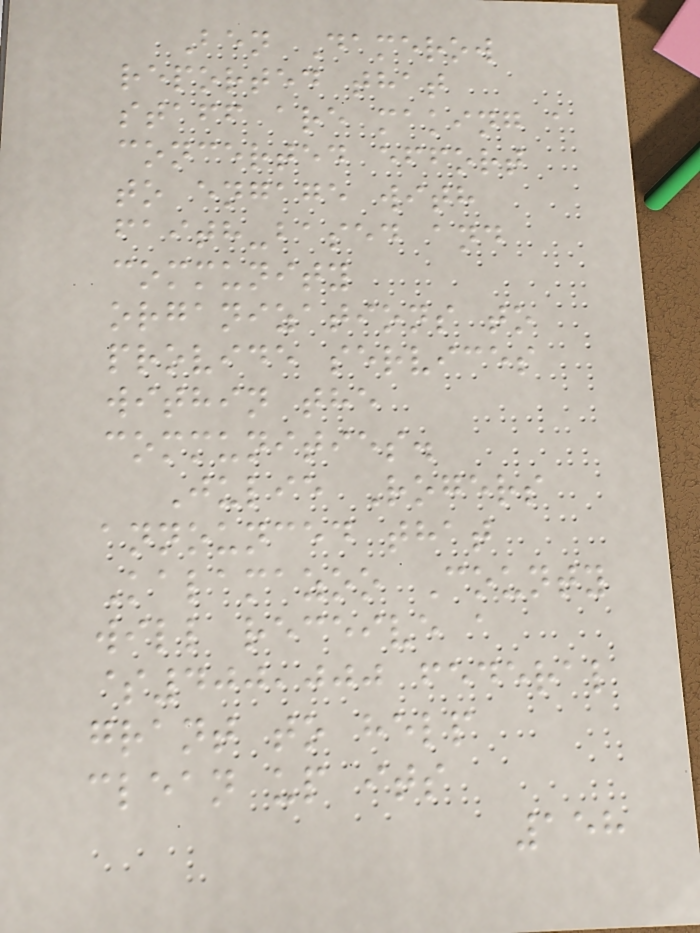Ben Damerow
reported that
staff are making a
concerted effort
to engage with
faith-based and
community
organizations to
provide services
within the
communities.
Julie Rogers
announced that
Kalamazoo County
will receive a
$400,000 federal
grant to help
clean up its
158
